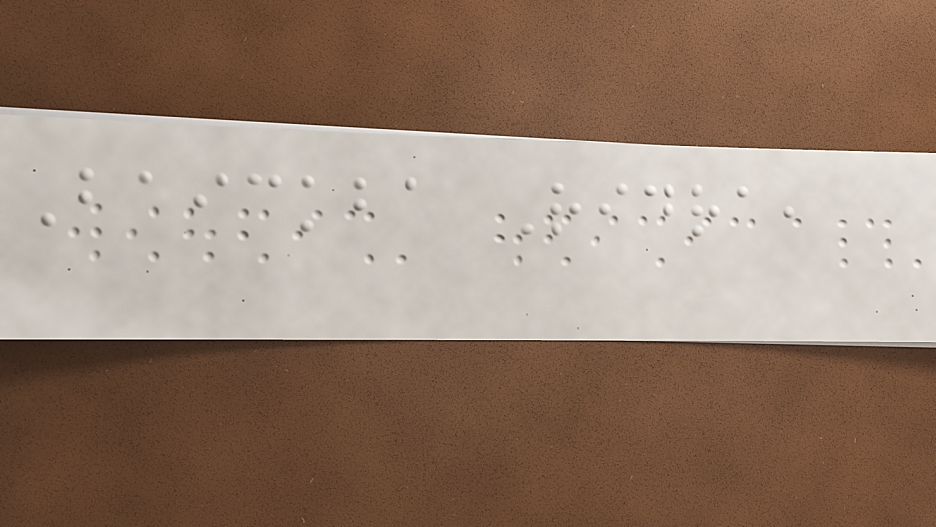Baickba Ridra,
